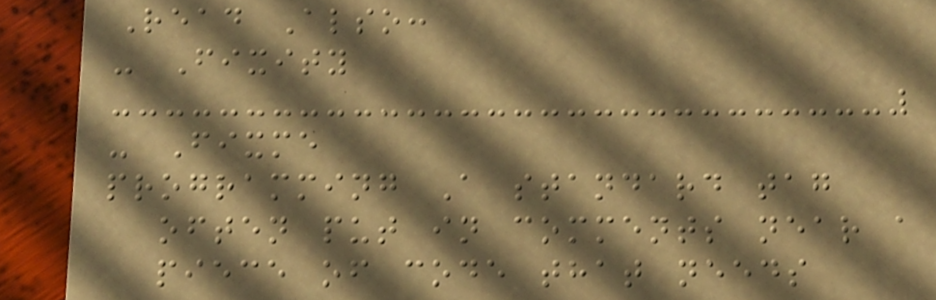Read Also:
- Fixity
- Fixme
programming A standard tag
often put in comments near a
piece of code that needs
